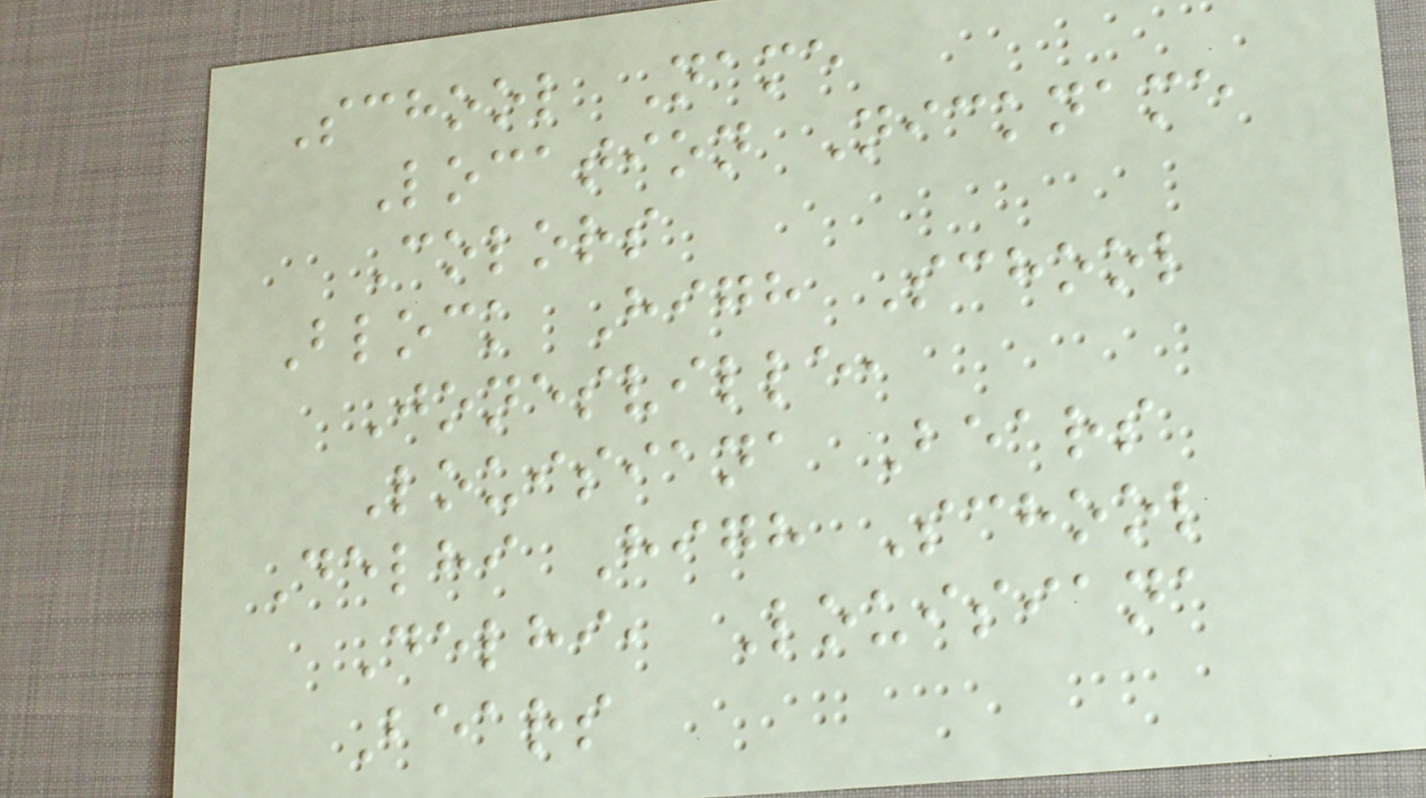School Name
Location Nickname
Colors
Block High School
Jonesville,
Louisiana Bears
Delhi High School
Delhi, Louisiana
Bears
